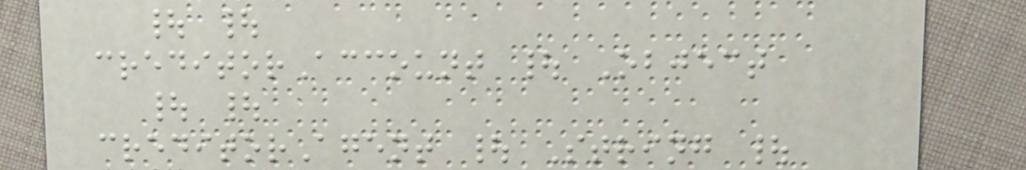| |
creditorAccount | Object
| |
creditorAgent | String |
